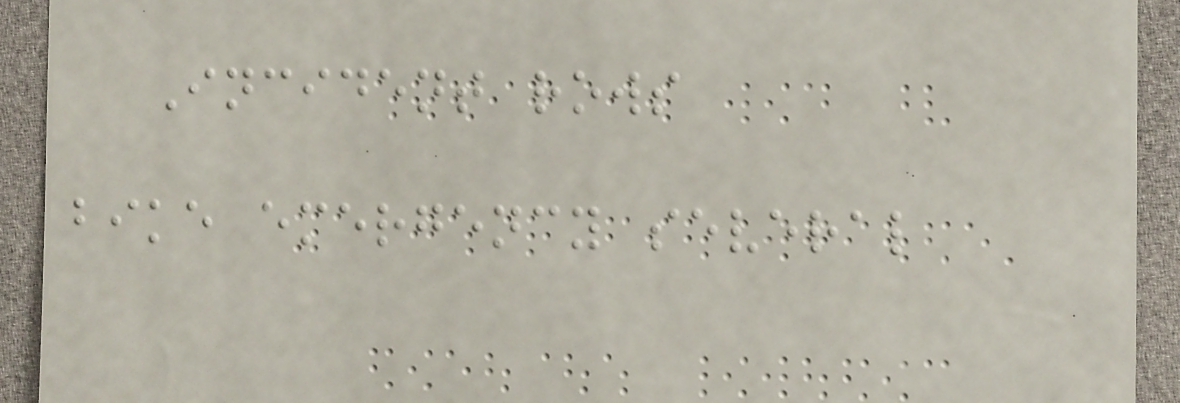Incident rows
bike emergency several
